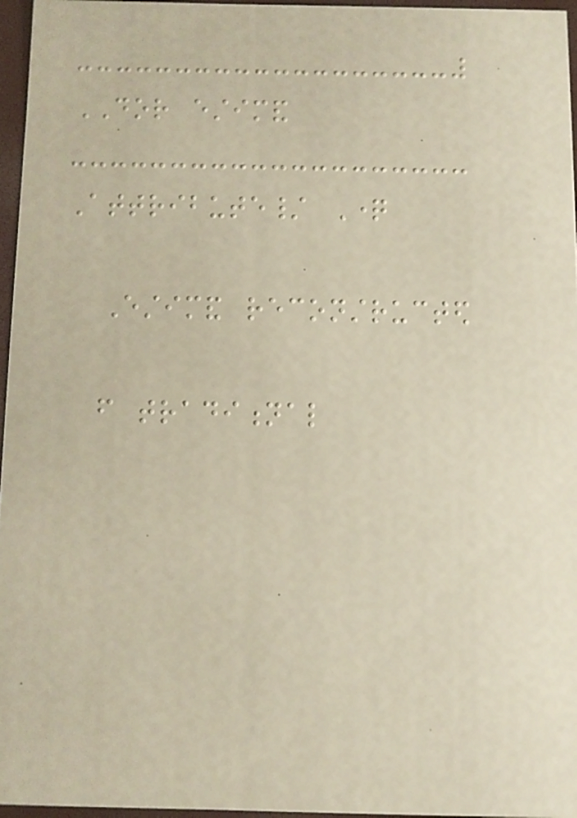DOR estimand
Attribute/ Question
Estimand reconstructed
from traditional
